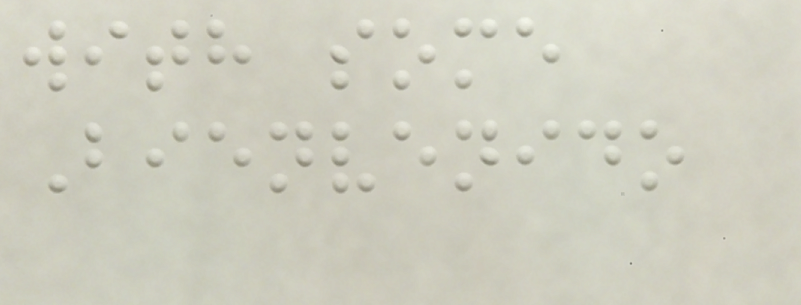with some
Bienvenido
